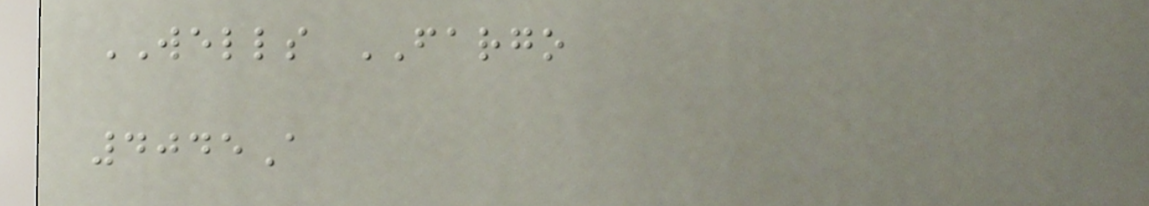WELLS FARGO
4045A
